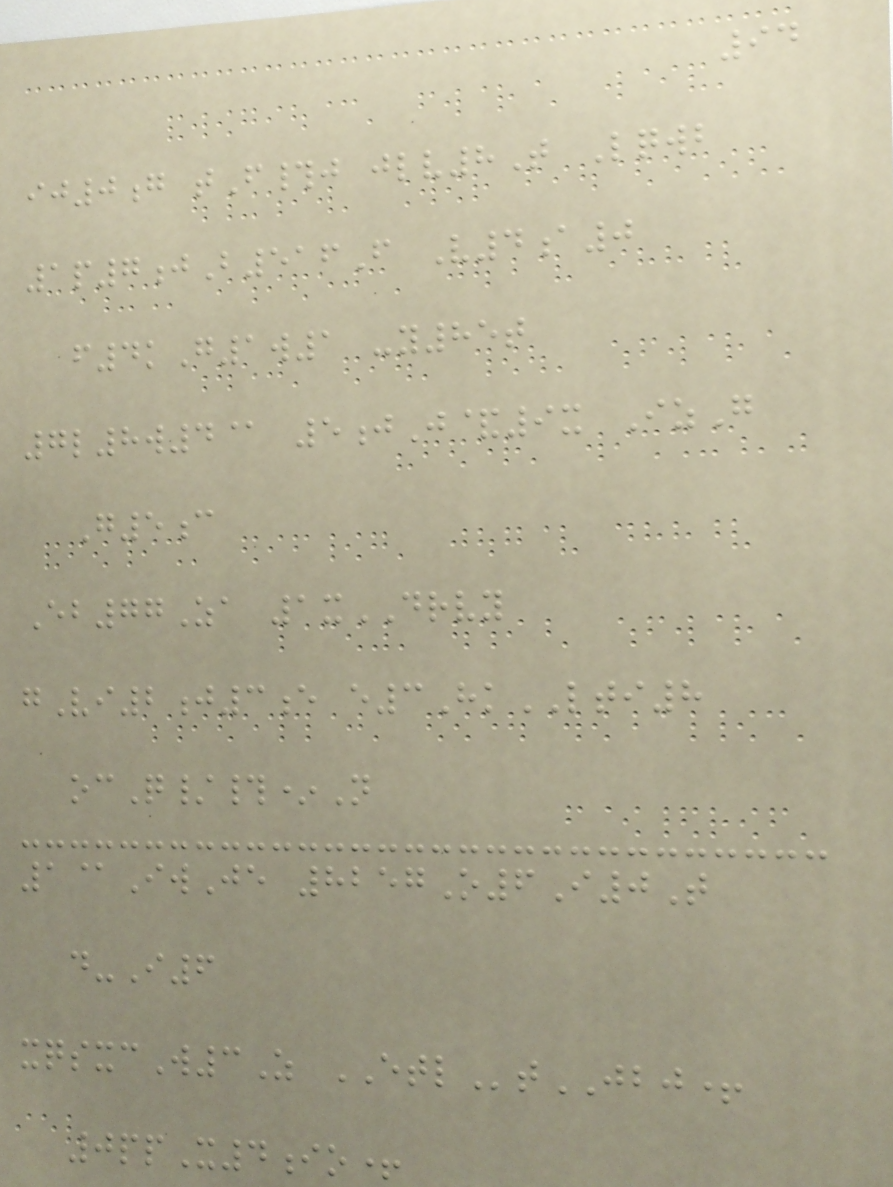94
ij0g tF#j jlv8T Lqwb
1p7jB516F V4a0
f4kG1w1 -y85t
7l8w4@ 5jJ&9x IzG
G5c
Eb77Za 1xDRVY
gVi2j3e e3HkLTI8
ocQ/#*N
1@IwJe 8257O6I0T
d-I6
xqsxcW3Z ETLtJBJ+
0ppX4io+
